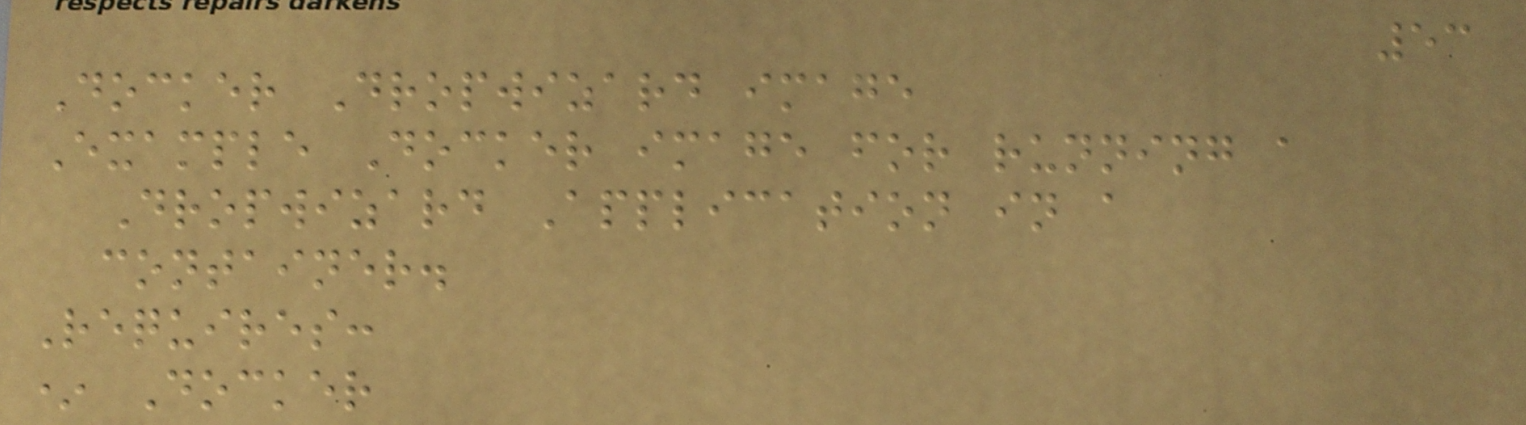53
Docker Dropwizard image
Example Docker image for running a
Dropwizard Application in a
container.
Requires:
* Docker
